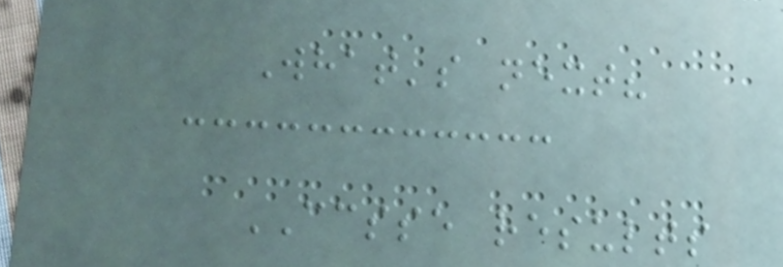What's next?
CCSSE results
